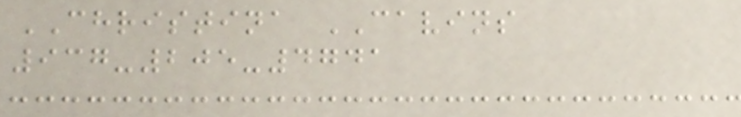CHRISTINA CAVINS
937-205-4741
